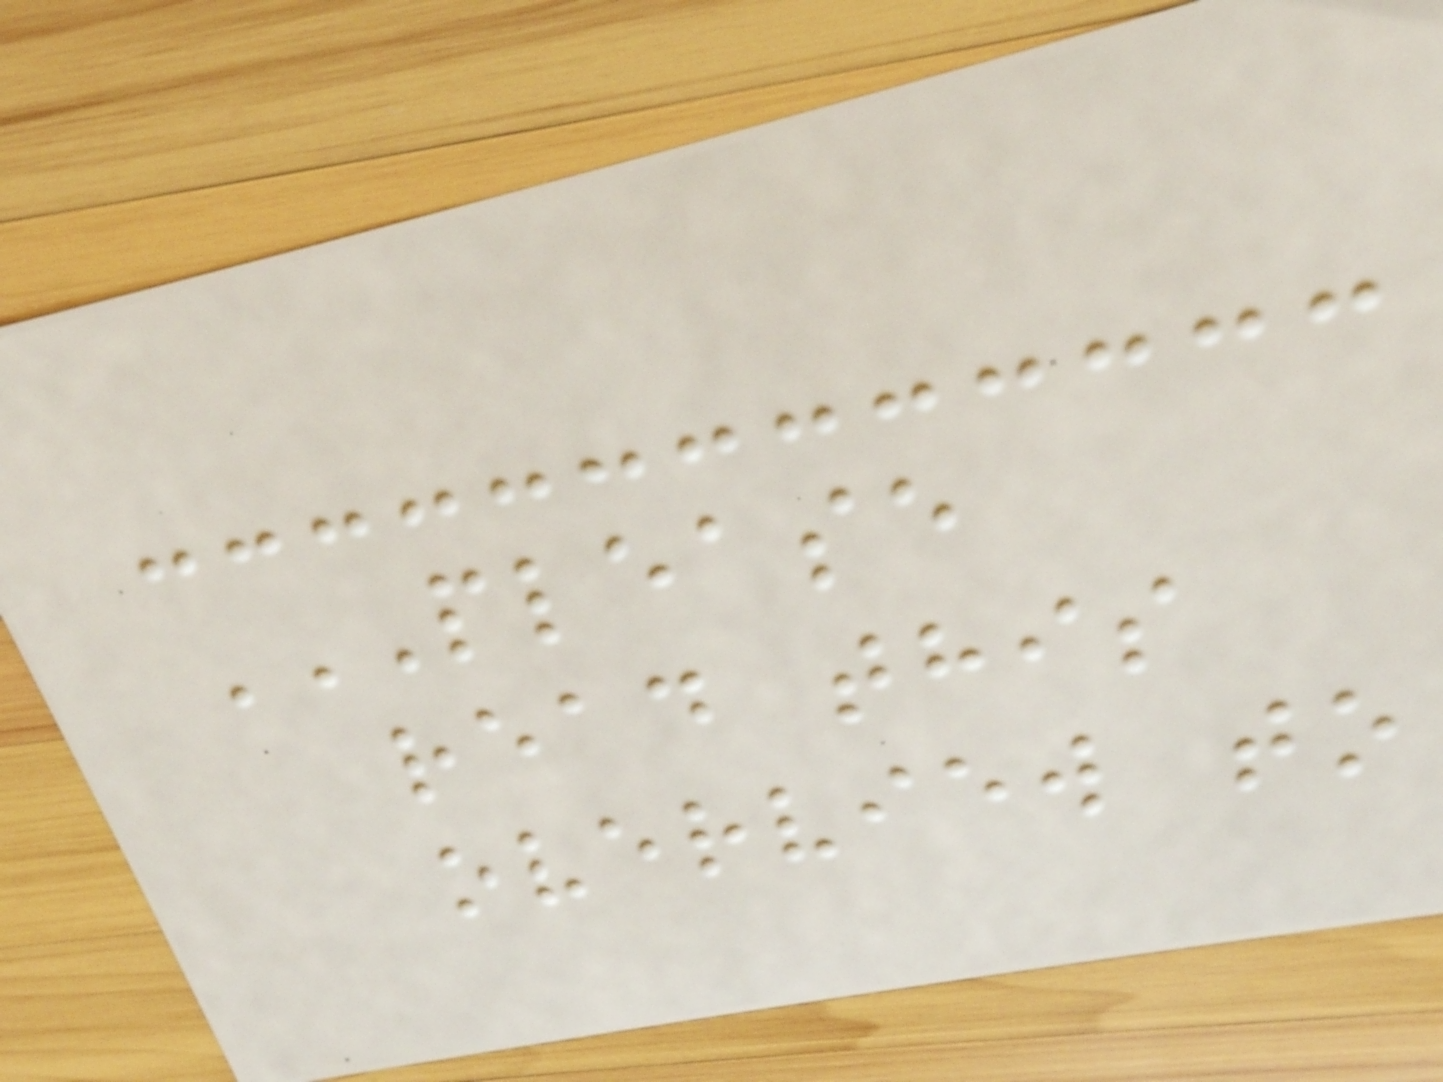PLEASE
READ THIS
OVERVIEW TO
